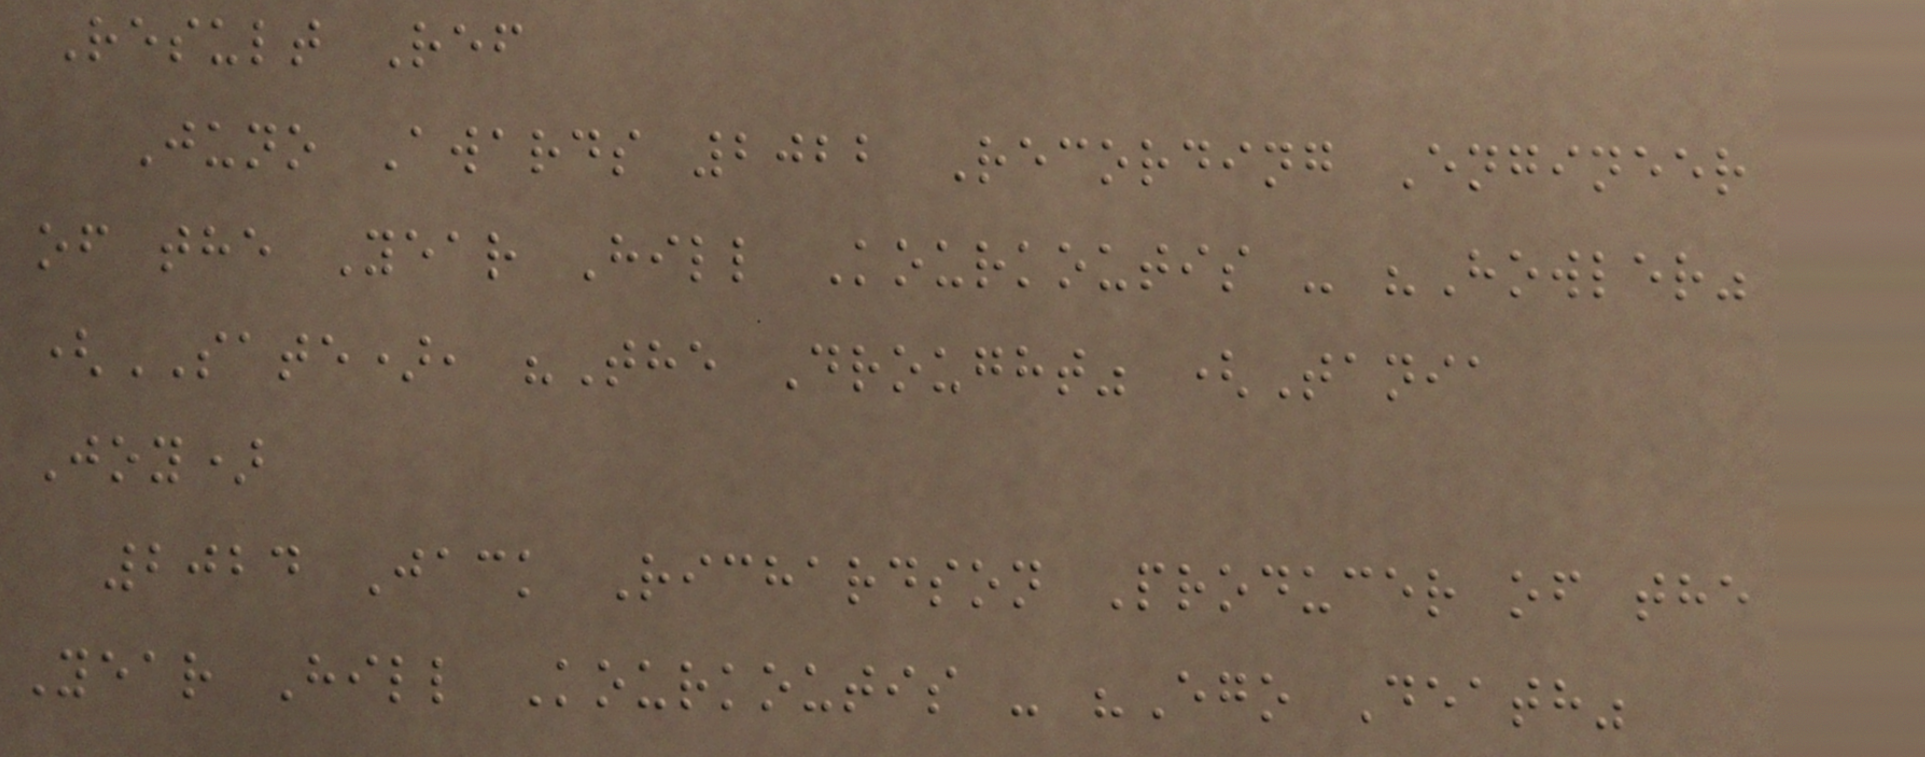Result Ref
Juno Awards 2022 Recording Engineer
of the Year Hill Kourkoutis - "Howler"
(SATE), "The Drought" (Tania
Joy)
2024 Jack Richardson Producer of the
Year Hill Kourkoutis - "Ego Death"
